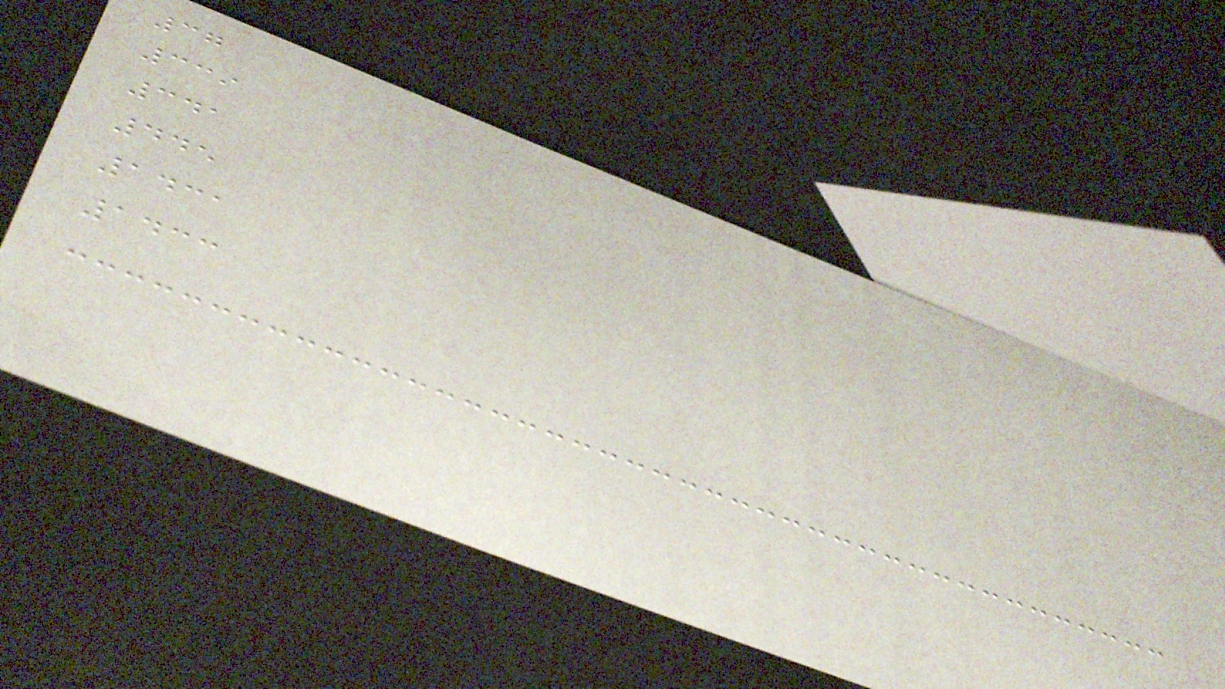37
339
341
445
1431
1433
